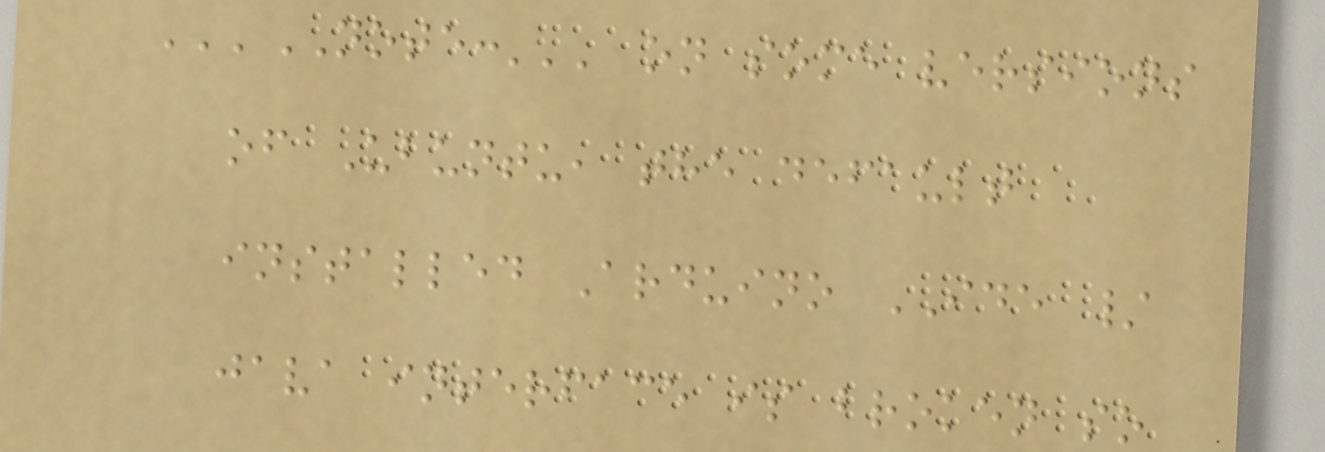'''NOTE:''' on some versions
of Ubuntu, the default
installed Arduino IDE /
java interface is broken so
